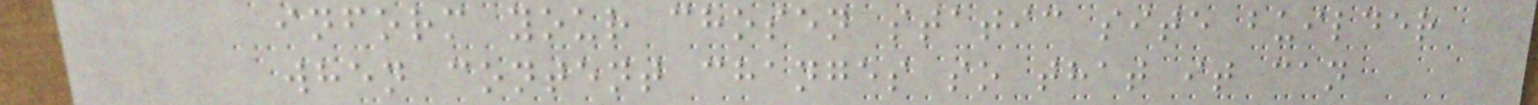inform your chosen static site builder
when content changes so that it can
